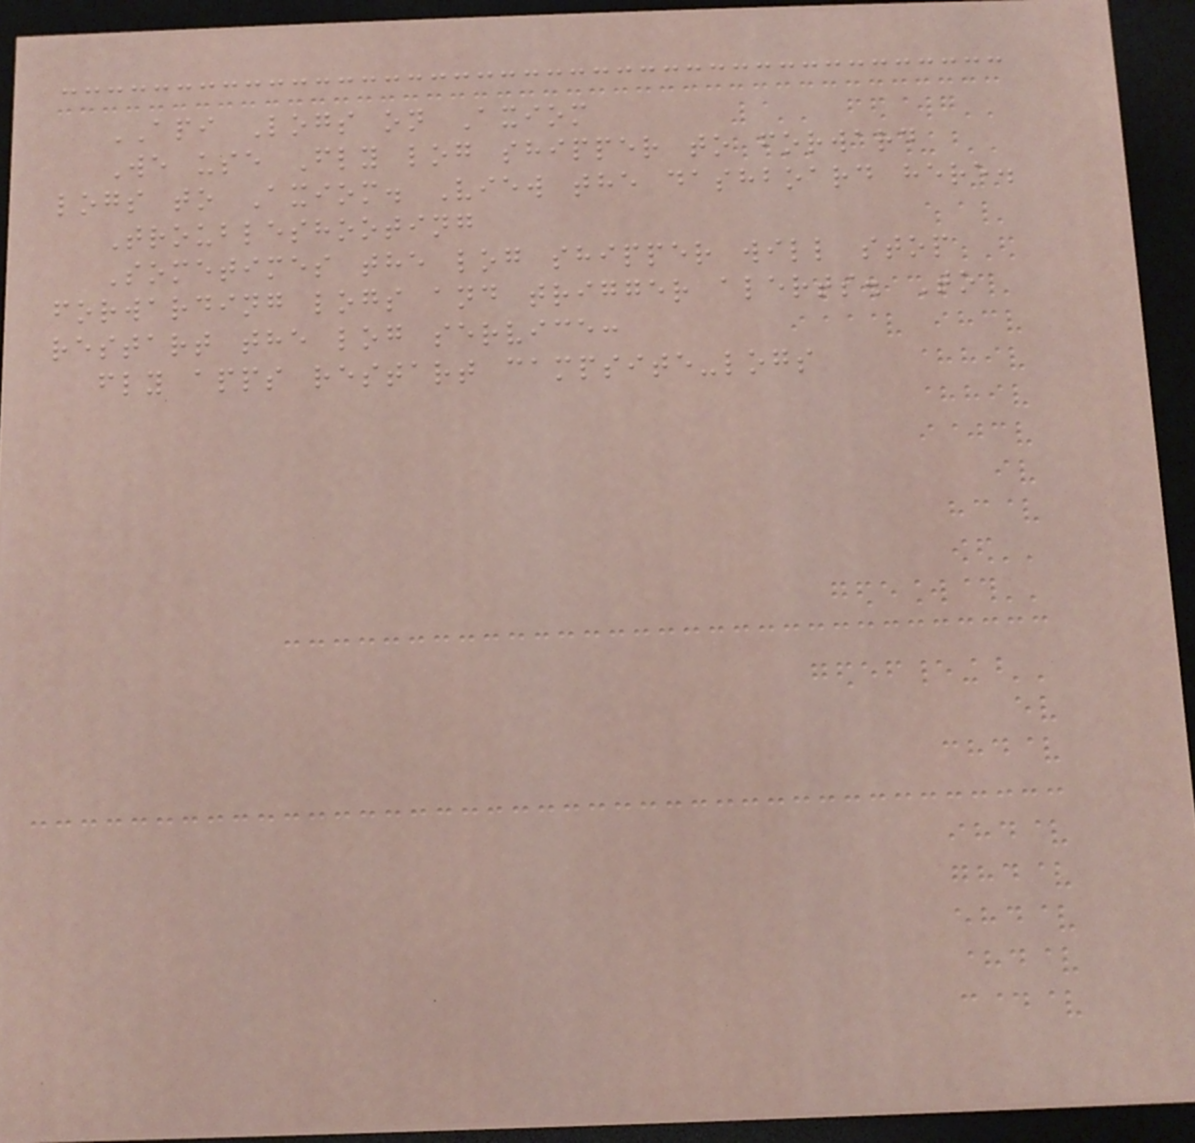API Logs on Axiom
We use Fly log shipper to forward
logs to Axiom. View the dashboard here.
Troubleshooting
Sometimes the log shipper will stop
forwarding logs and trigger alerts. To
restart the log service:
fly apps restart campsite-logs
